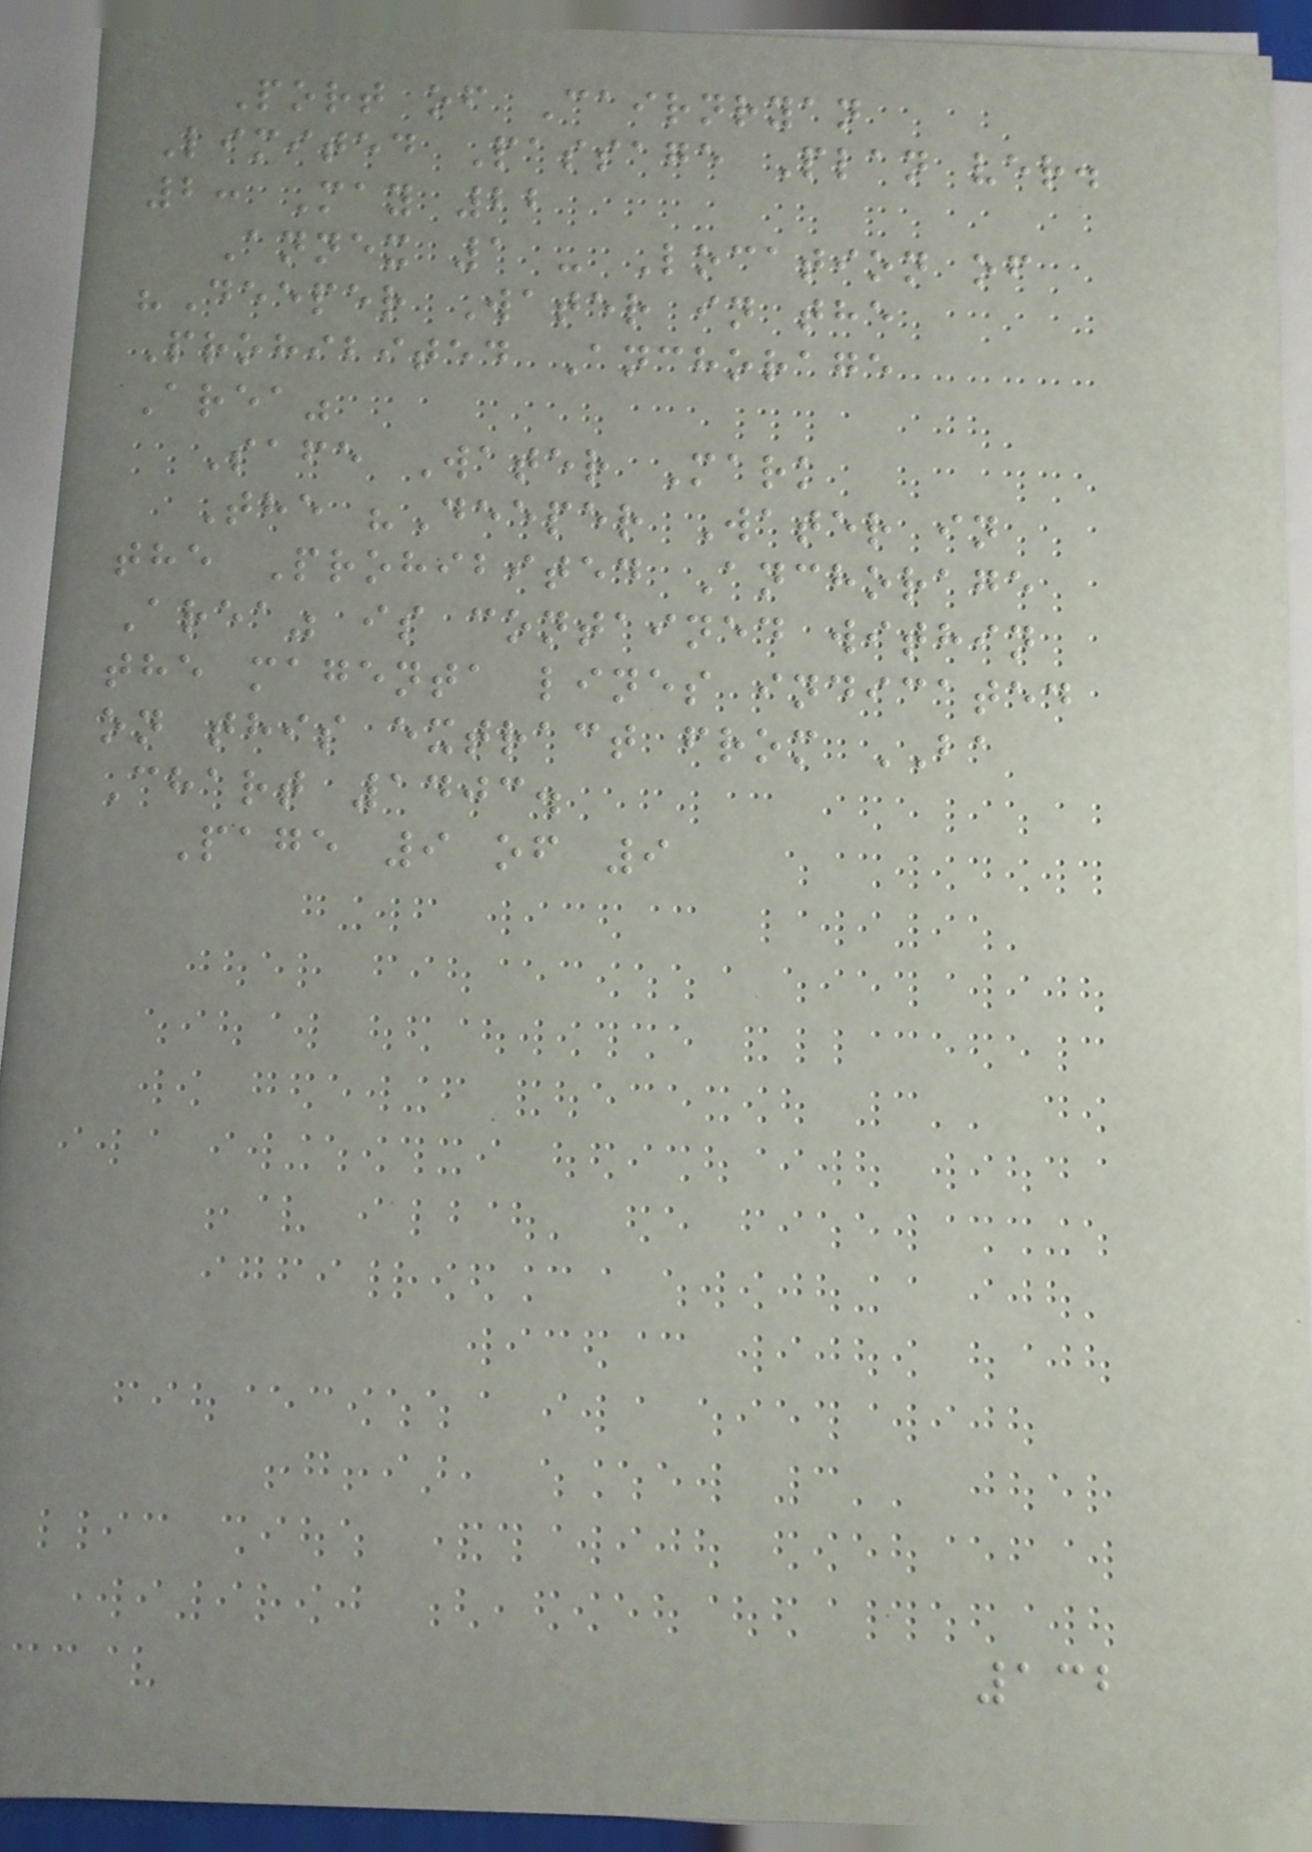Port of Cairnryan
Limited Passage Plan ver.
2: May 22
Annex 1 - Location of
"Deeper Water in the
Prohibited Anchorage
Area"
Safe Water Mark
The "Deeper Water in
the Prohibited Anchorage
Area" is contained within
the magenta lines indicated
on this extract from BA
Chart 1403.
Page 9 of 9
132
